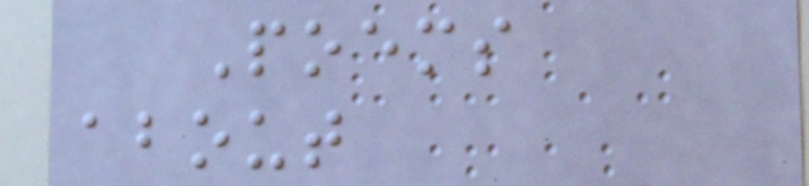Poems
about
